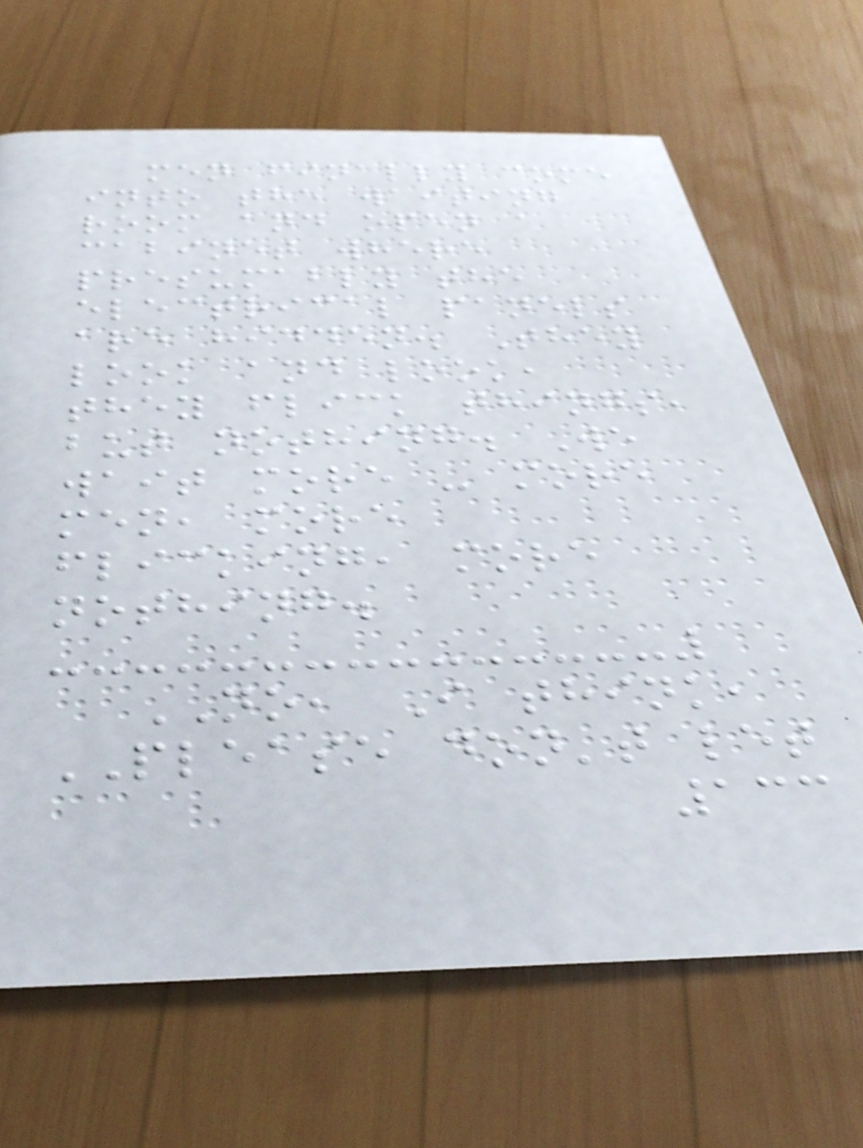men finally come
into the waiting
room and open a
cabinet where
presumably the
electrical panels
are hidden. They
look and look,
they flick things,
but nothing. We
wait more - more
men, more
flicking, more
nothing.
NO, I think,
PLEASE don't let
133
